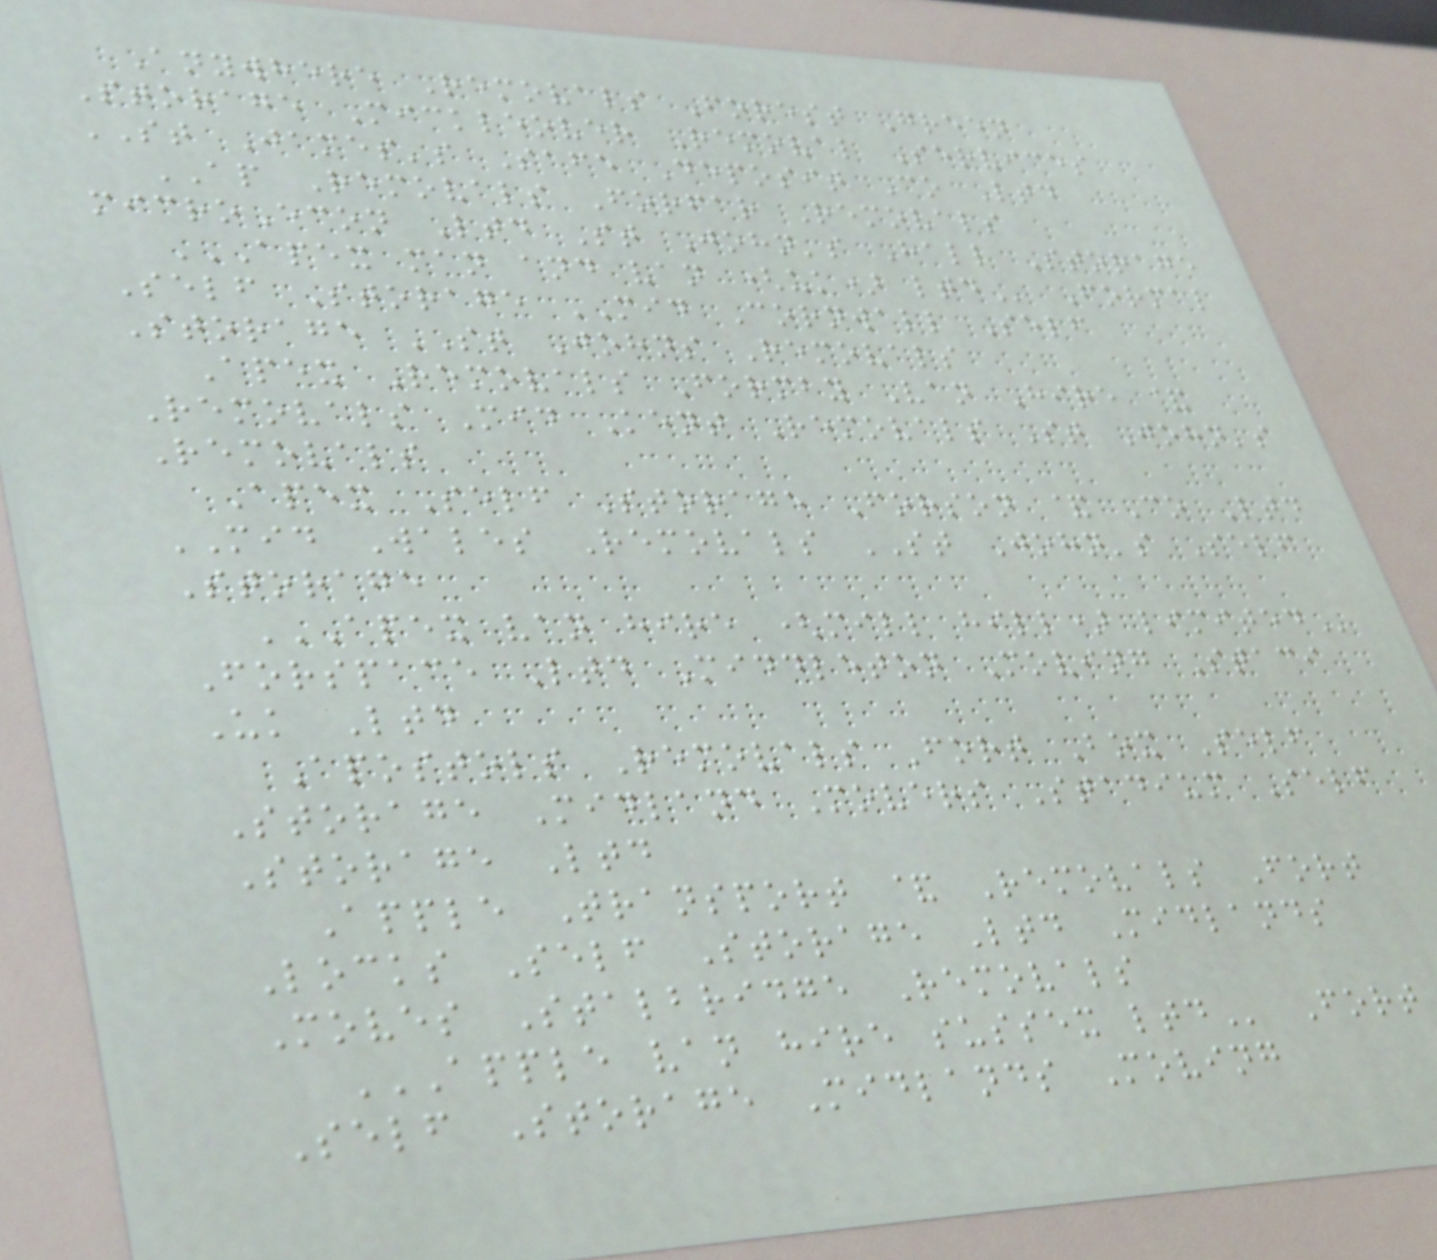Anywhere Removals Forest Green
Storage Mickleover Removal Services
ST James's Safe Deposit Co Ltd
AP Removals Forfar Removals
microEcon Ltd St John's Hall Storage
APEX MAN AND VAN (UK) LTD Formal
Self Storage MID Cornwall Self
Storage ST Johns Removals
Apex Removals Formby Van Hire &
Removals Mid Kent Removals St John's
Removals
Apex Self Storage Forson & Co Ltd
MID Wales Removals ST John's Self
Storage
APEX VAN HIRE (MILL HILL) LIMITED
Forspace Ltd Middleton Moving Staci
Uk Ltd
Apostols Removals Fort Box Self
Storage Midland Movers Stadium Self
Storage Ltd
Apple Transport & Removals Fort
Locks Self Storage Ltd Midlands
Moves Stalbridge Removals
APPLE VAN HIRE SUSSEX LTD Fort
Self Storage Midlands Moving
